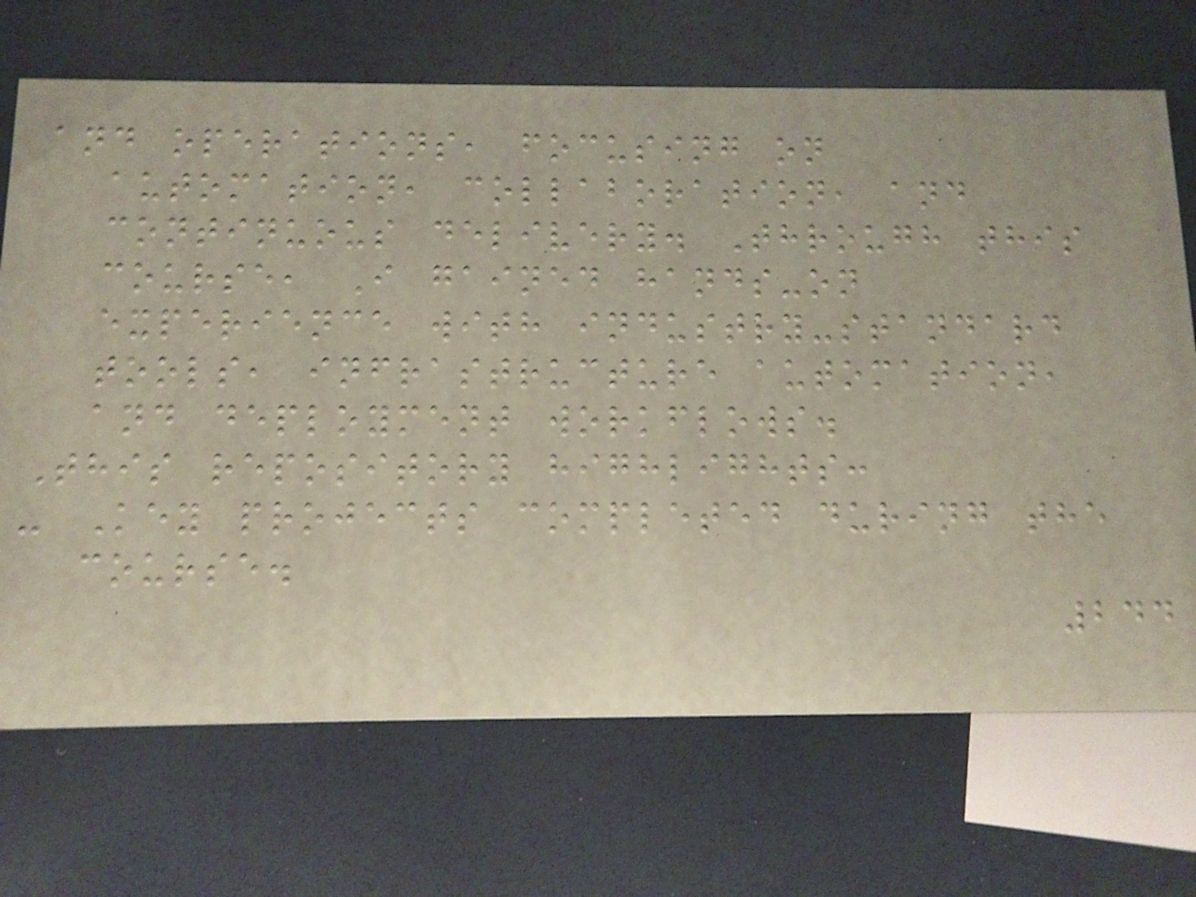and operations, focusing on
automation, collaboration, and
continuous delivery. Through this
course, I gained hands-on
experience with industry-standard
tools, infrastructure automation,
and deployment workflows.
This repository highlights:
- Key projects completed during the
course.
244
